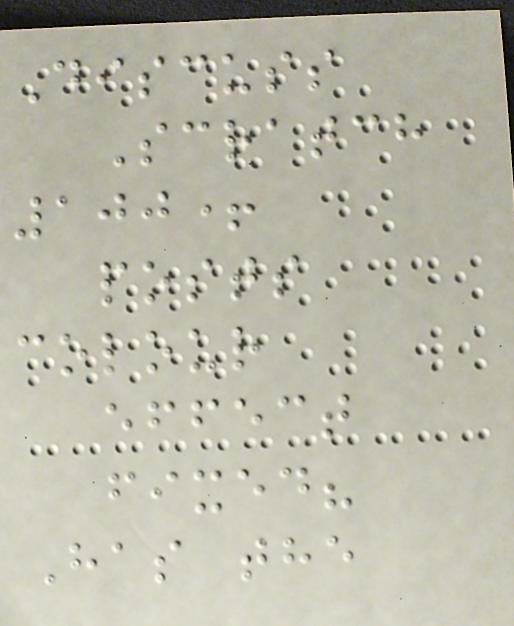Discuss
Scratch
100+
posts
colour
effect
fixed?
Has the
